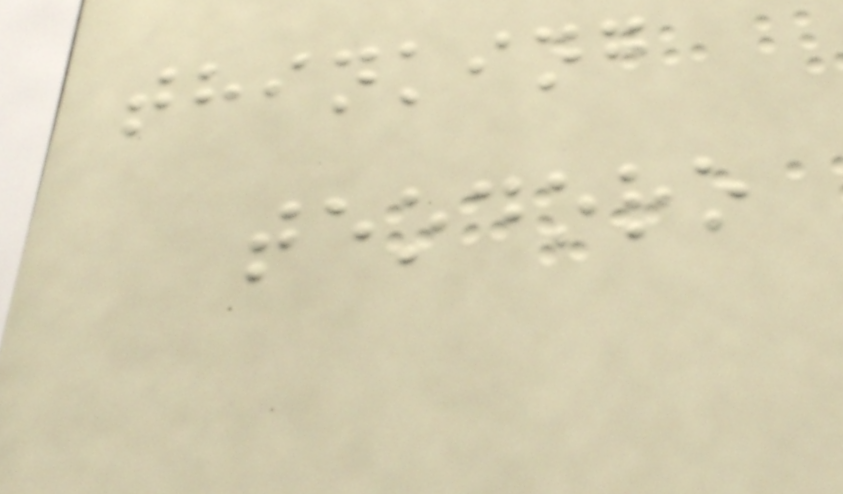thinking
teodoro
